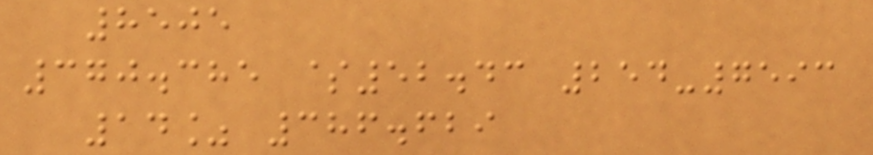8505
370.385 $52.43 254-7593
14% 386.629
